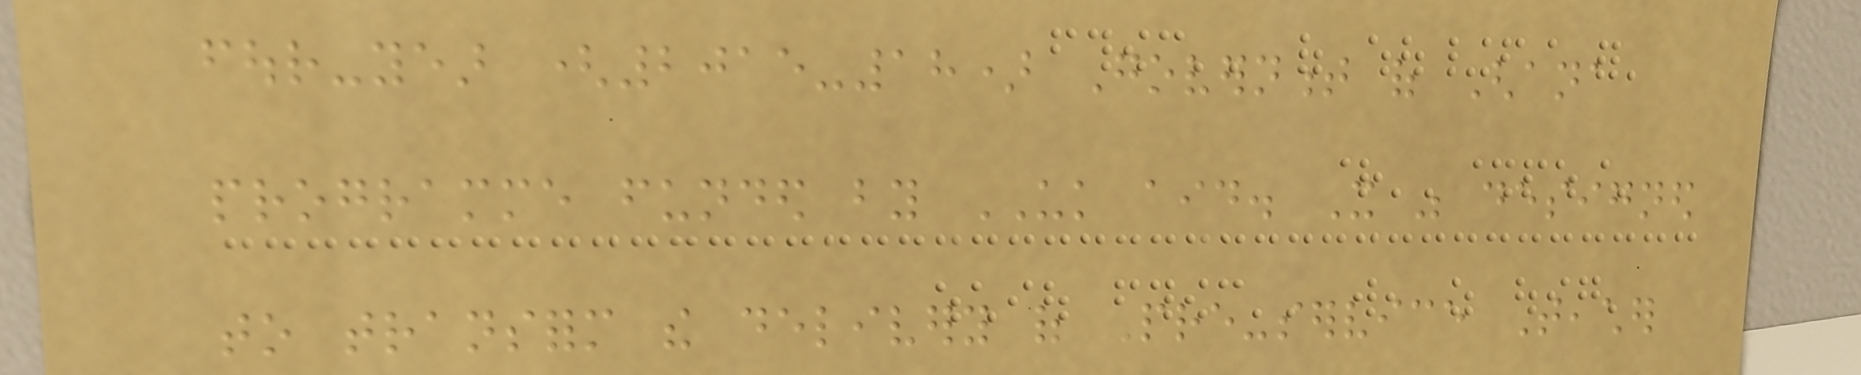four-year (2015-18) Government of Ghana
programme funded by UK aid. It was designed
to transform the delivery of Pre-service Teacher
